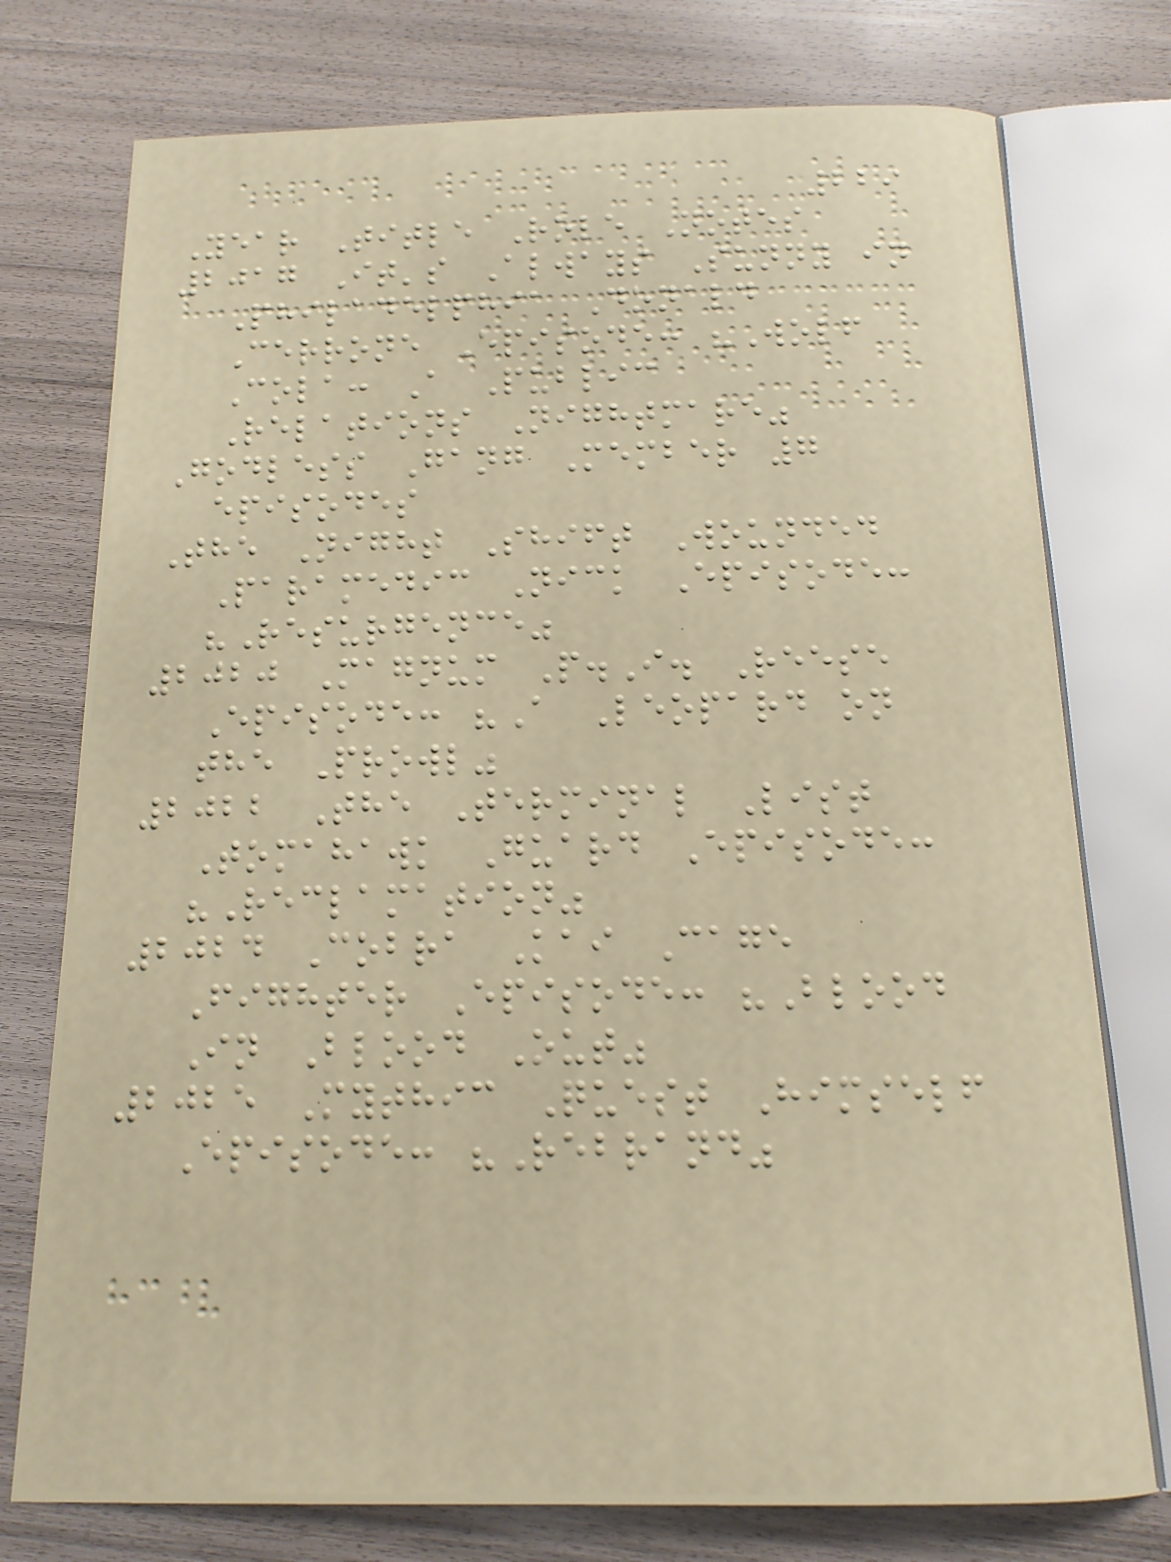229
Year Title Role Notes
2017 It's Always Sunny in
Philadelphia Donald
Cerrone Episode: "Wolf
Cola: A Public
Relations Nightmare"
Godless Gang Member 7
episodes
The Night Shift Wounded
Paramedic Nick Episode:
"Resurgence"
2020 Magnum P.I. Reese
Episode: "A Leopard on
the Prowl"
2022 The Terminal List
Tomahawk Guard Episode:
"Reclamation"
2024 Cobra Kai Cage
Fighter Episode: "Blood
In Blood Out"
2025 Mythic Quest Himself
Episode: "Rebrand"
